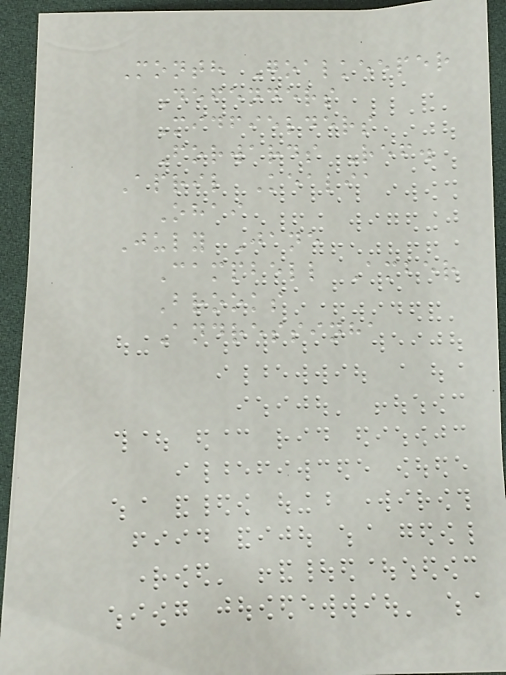Month Goalkeeper
Defenders
Midfielders
Forwards Ref.
April Kealia
Ohai
July Jane
Campbell Amber
Brooks
Andressinha
